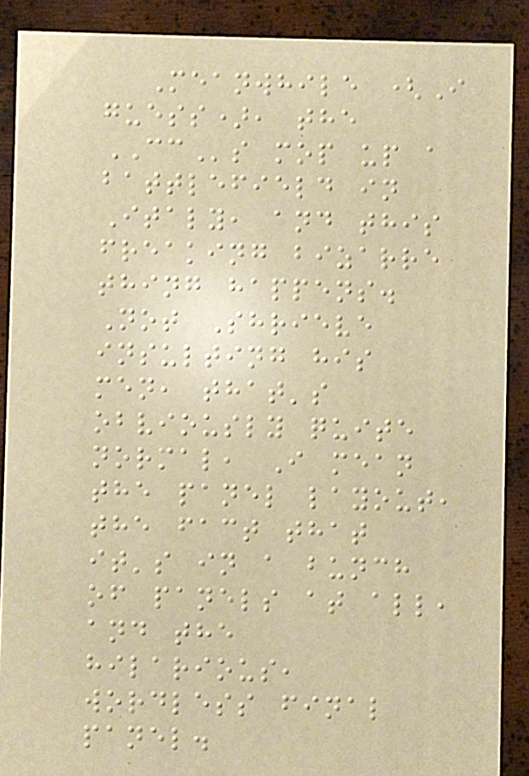Meanwhile (I
guess), the
CCs mop up a
battlefield in
Italy, and this
freaking bizarre
thing happens.
Not Shrieve
insulting his
men, that's
obviously quite
normal, I mean
the panel layout,
the fact that
it's in a bunch
of panels at all,
and the
hilarious,
wordless final
panel.
